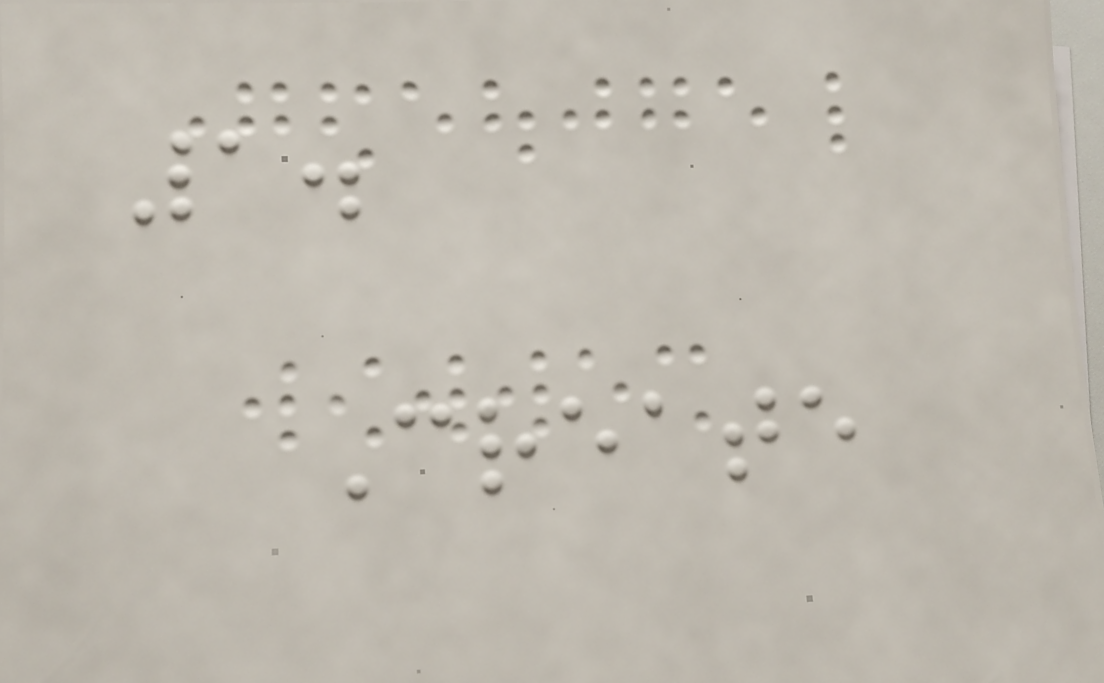1.
Create
